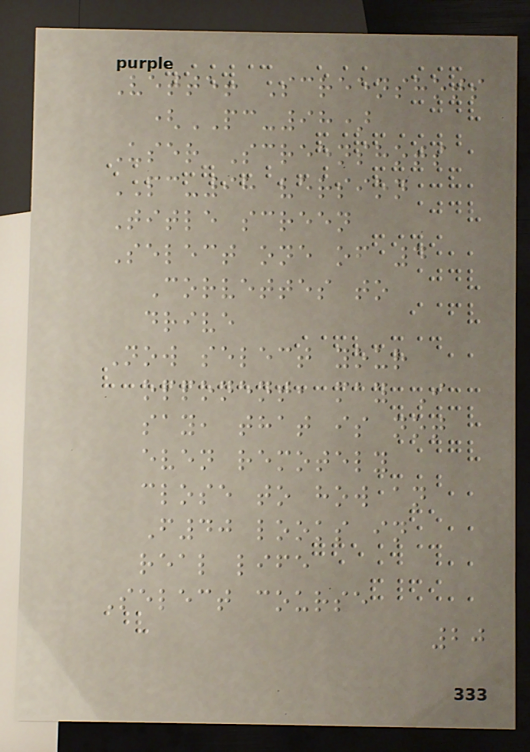Vette! Screenshots
(PC-98)
User Screenshots
PC-98 version
Title screen
Select one of 4
Corvettes to
drive
Now select your
opponent, may I
say, that is not
even remotely
close to how an
F40 looks in
real life
Select course
20
